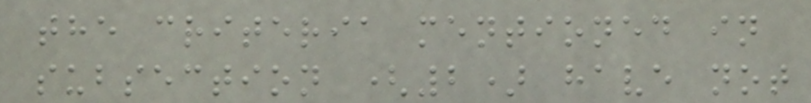the criteria mentioned in
subsection (2) have not
